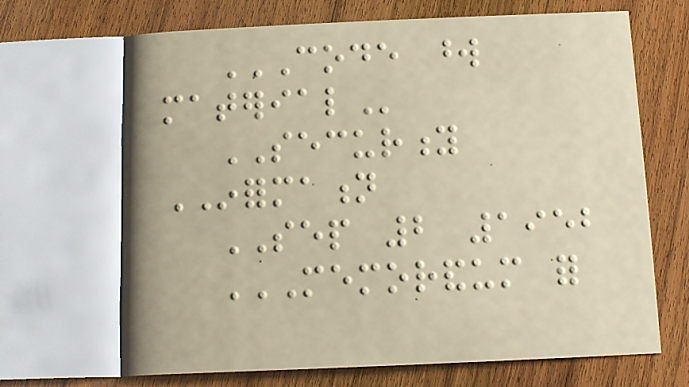CODE WORD
MATERIAL
SECURITY
INFORMATION
SEP 2 1952
MEMORANDUM FOR
